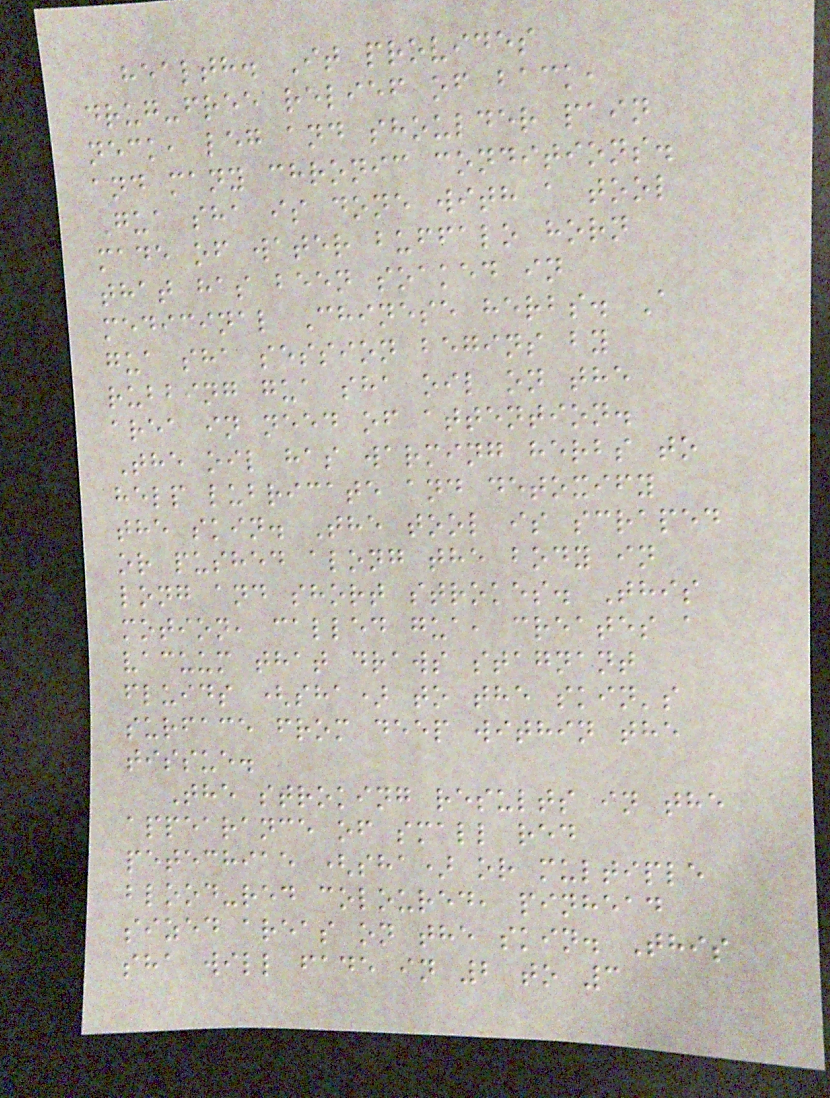health. It provides
drug-free relief of back,
neck, leg and shoulder pain
and many chronic conditions.
Gua sha is done with a tool
made of water buffalo horn
that has been soaked in
medicinal Chinese herbs. A
gua sha session begins by
rubbing gua sha oil on the
area in need of attention.
The oil has warming herbs to
help lubricate and detoxify
the skin. The tool is scraped
or pushed along the body in
long and short strokes. This
motion, called gua, creates a
vacuum that draws stagnant
fluids (sha) to the skin's
surface from deep within the
tissue.
The stroking results in the
appearance of small red
petechiae (sha) or multiple
blood-red coloured, pinhead
sized areas on the skin. This
sha will fade in 2 to 3
